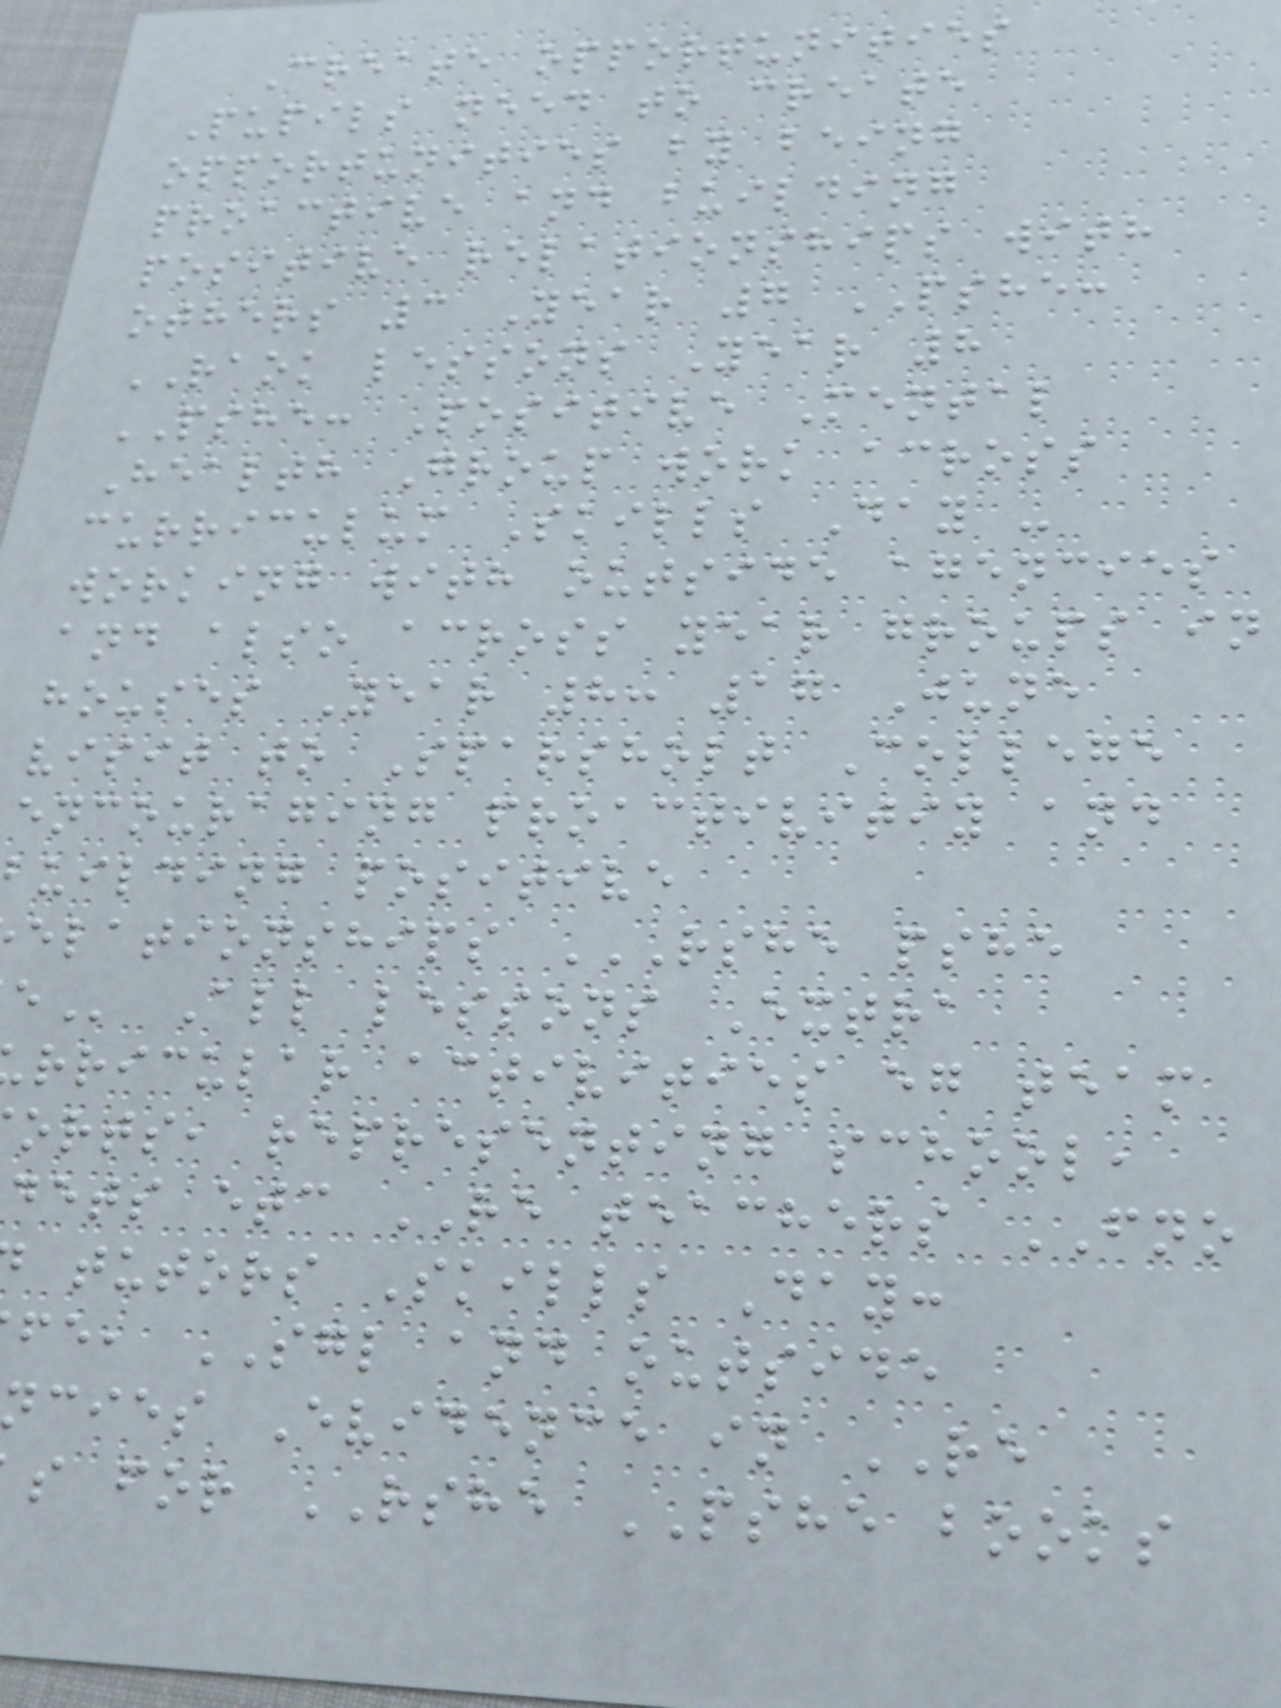Create opportunities
Pupils need to create
opportunities by being
proactive and building
positive relationships with
others 3 Year 7 PSHE:
RAOK lessons Year 8
PSHE: Positive Mental
Health Group work across
curriculum Skills Day -
working with outside agencies
and also across year groups in
houses Year 8: 17 June
visit to Sparsholt College
encouraging proactivitiy and
uilding positive
All lessons Extra
rricular activities eg team
orts, representing school,
dets etc RE teachers FNO
tutors Skills Day:
fe, SGL and outside
ncies Evidence in RE
s for RSHE PSHE books
